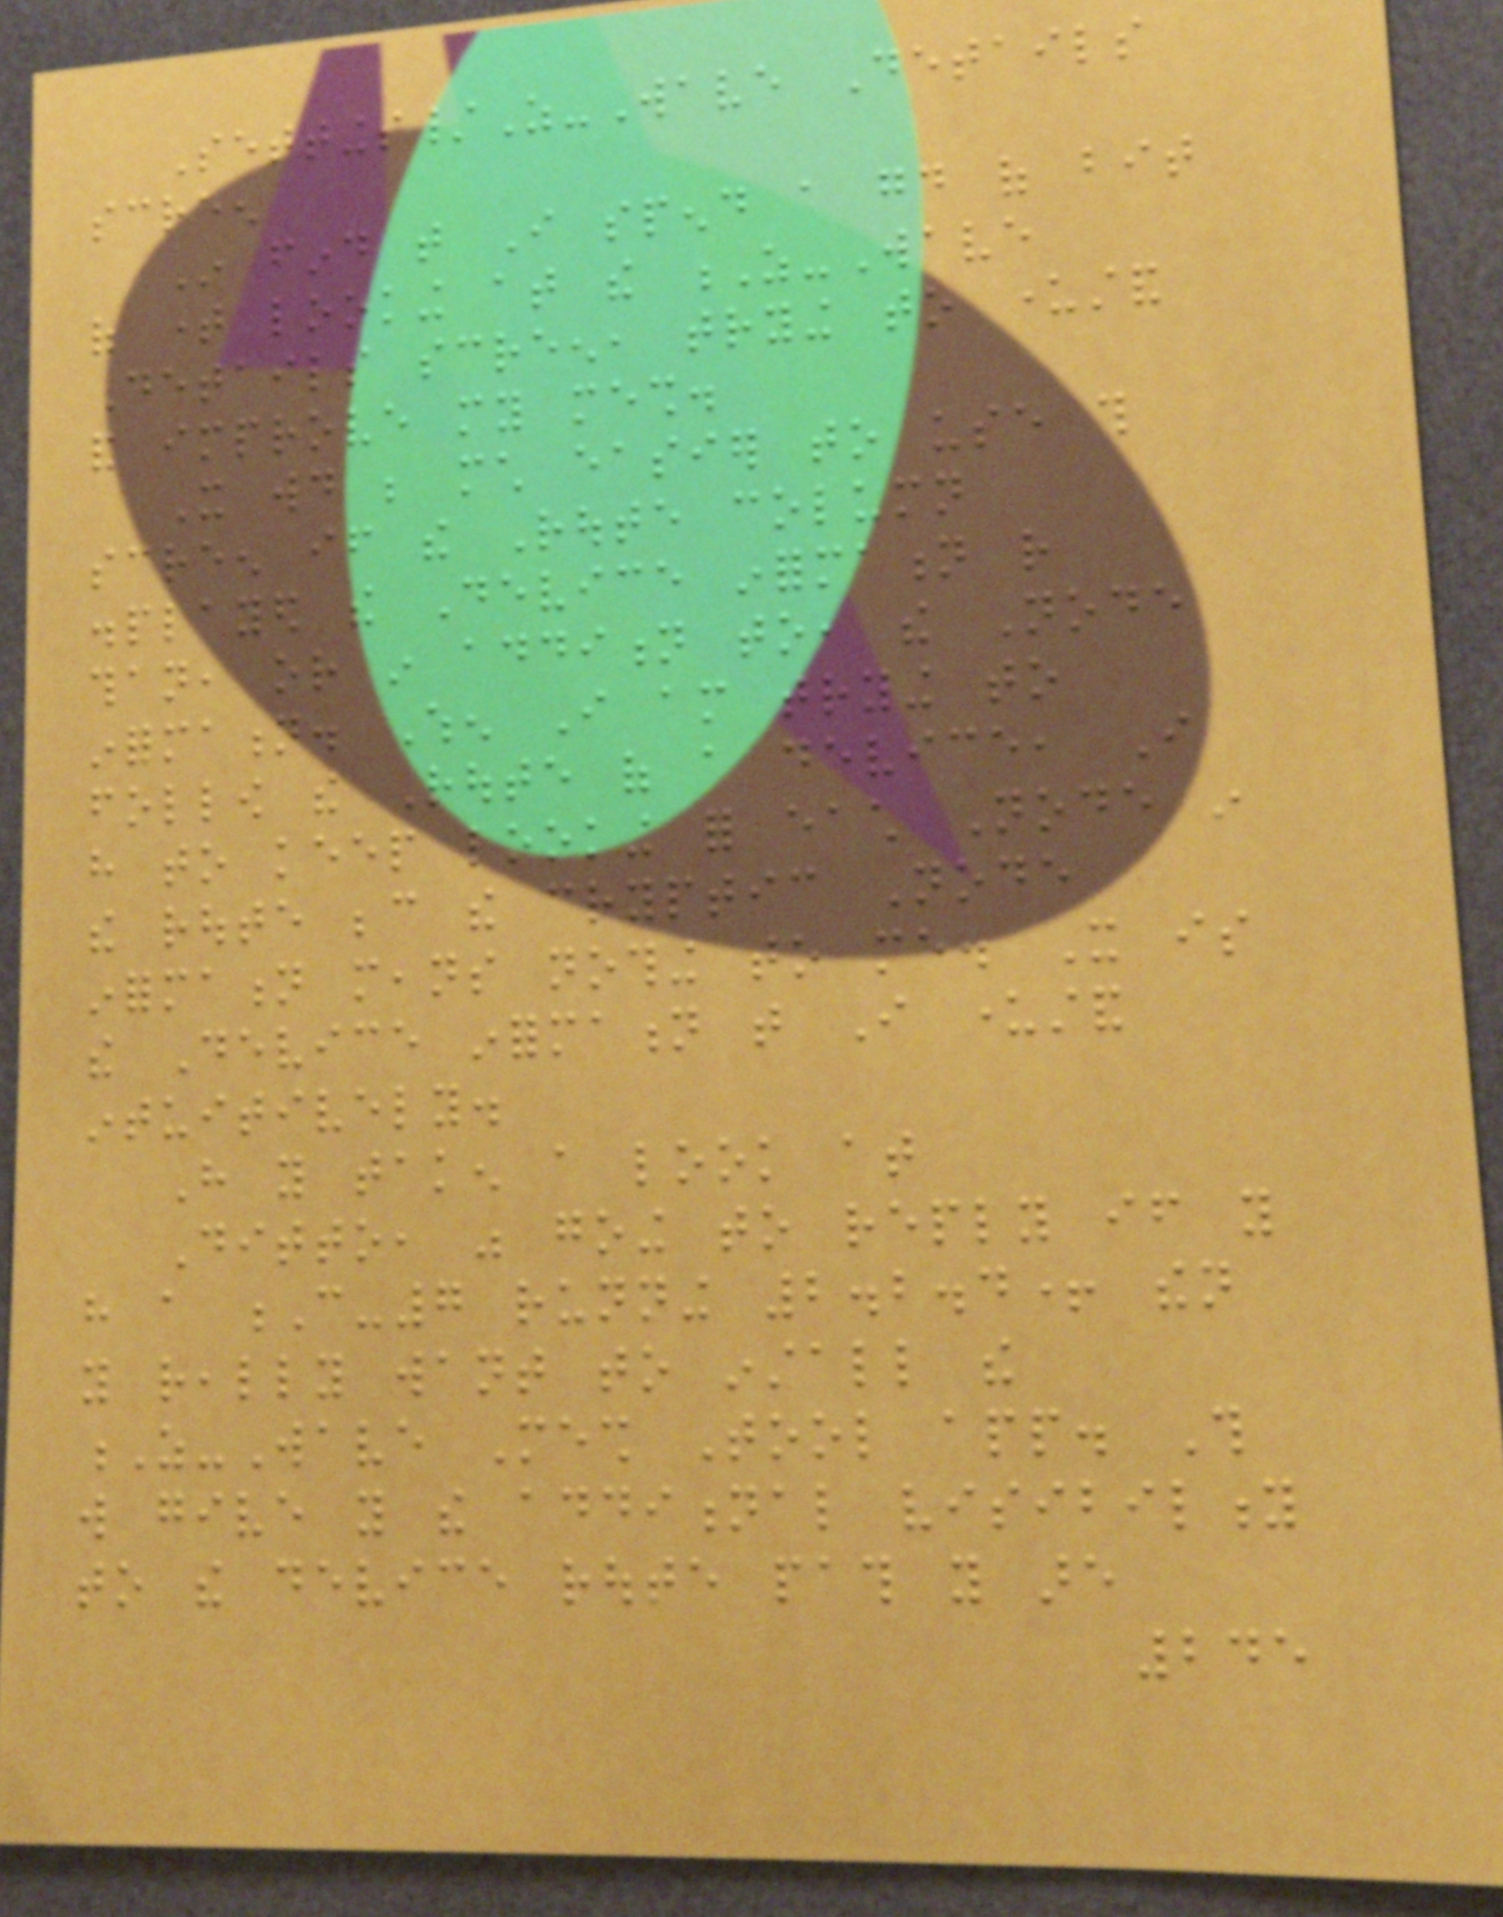Settings/Z-Wave Details
screen
In find that I spend a good of bit
of time looking at the Z-Wave
Details screen, trying to understand
and improve my mesh.
It would be much easier to use this
screen if the Route column
displayed the Device information rather
than, or in addition to, the Node
information. When I am trying to
follow the Route of a device, I
have to keep looking for each Node in
the route because the cryptic Node
information means nothing to me. It is
the Device information that I understand
intuitively.
Have you taken a look at
Ditto, was going to reply if you
have a C-7 running 2.2.4+ then
you really want to install the
Z-Wave Mesh Tool app. This
will give you the additional visibility
to the device route path you are
245
